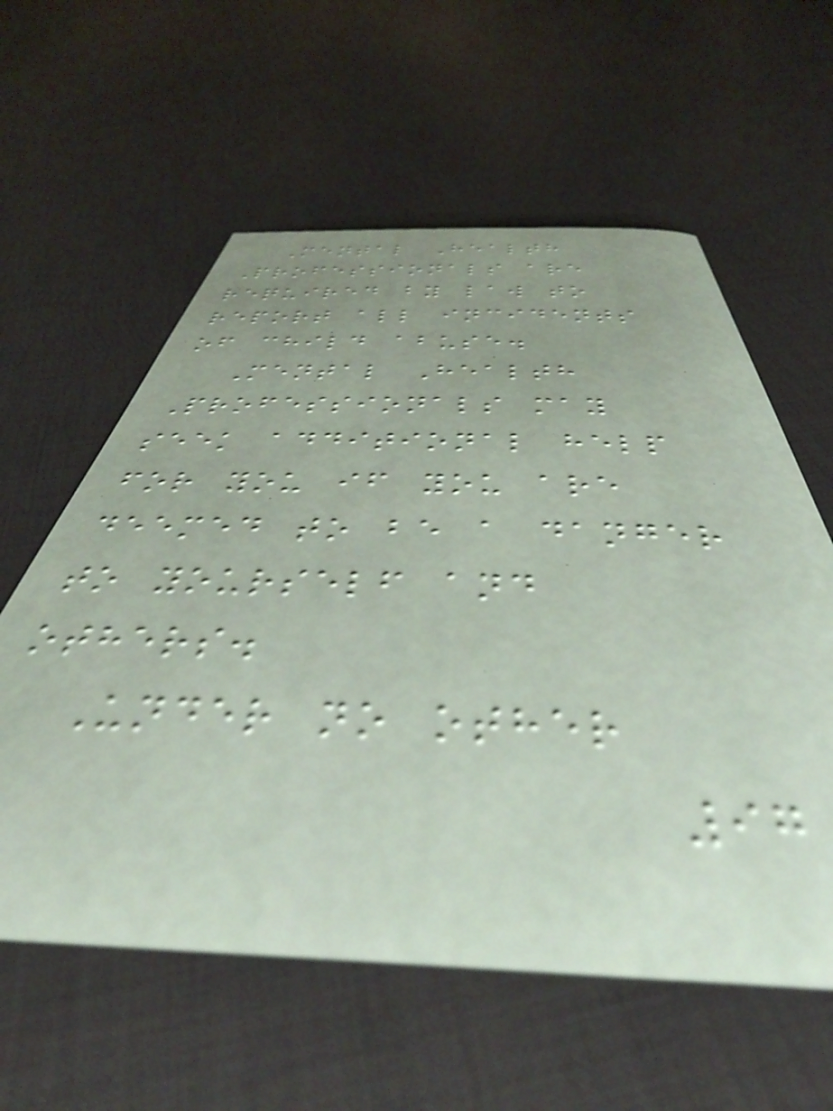Mental Health
Professionals are
required by law to
report all incidents
of child abuse.
Mental Health
Professionals may
seek additional help
for you if you are
deemed to be a danger
to yourself and
others.
Under no other
97
